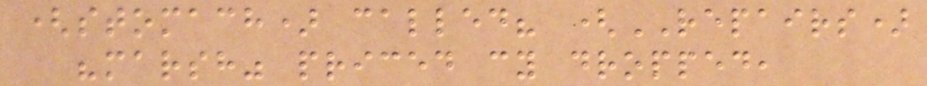(stomach) called? (REPAIRS)
"marsh" priced cy dropped,
